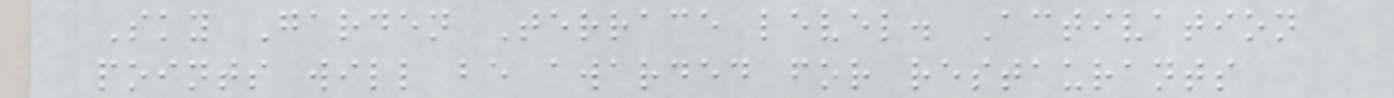Sky Garden Terrace level. Activation
points will be awarded for restaurants
